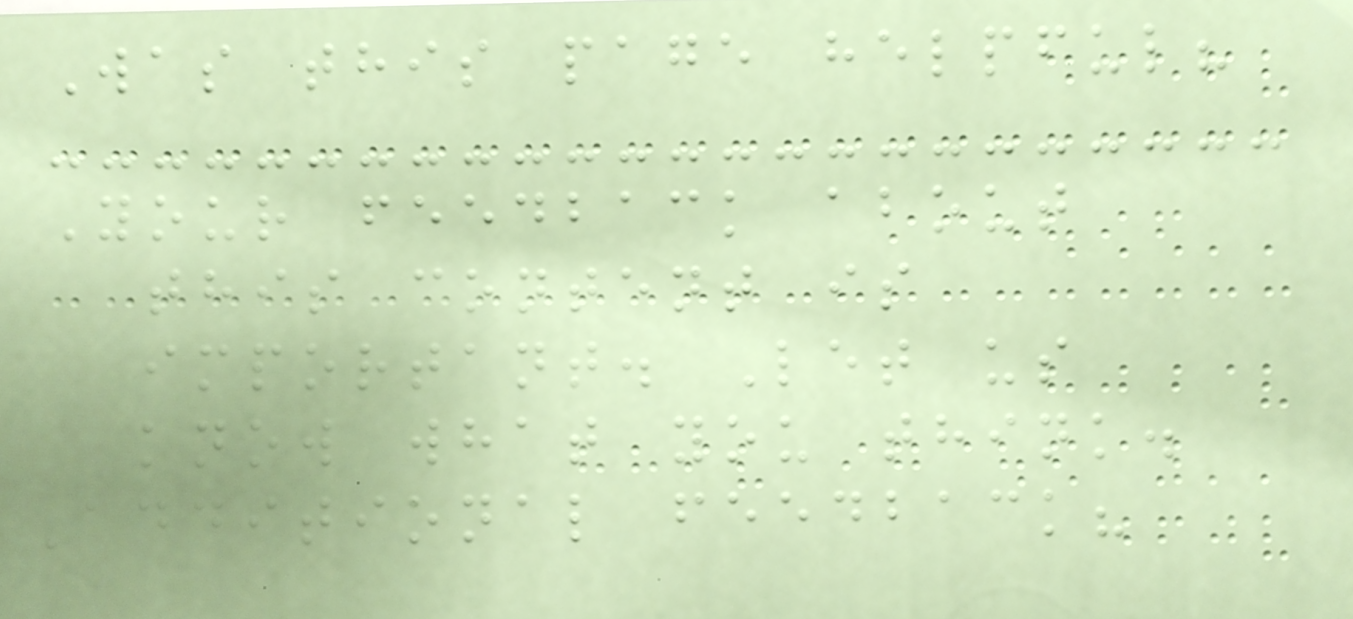Was this page helpful?
Your feedback about
this content is
important. Let us
know what you think.
Additional feedback?
